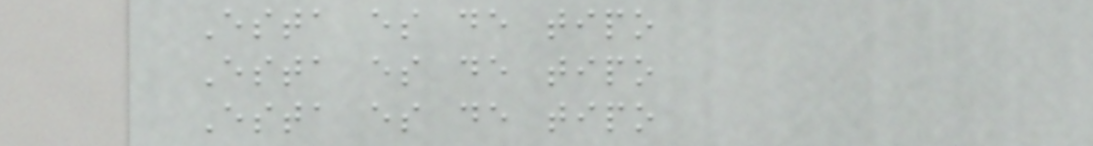Esta es de tipo
Esta es de tipo
Esta es de tipo
